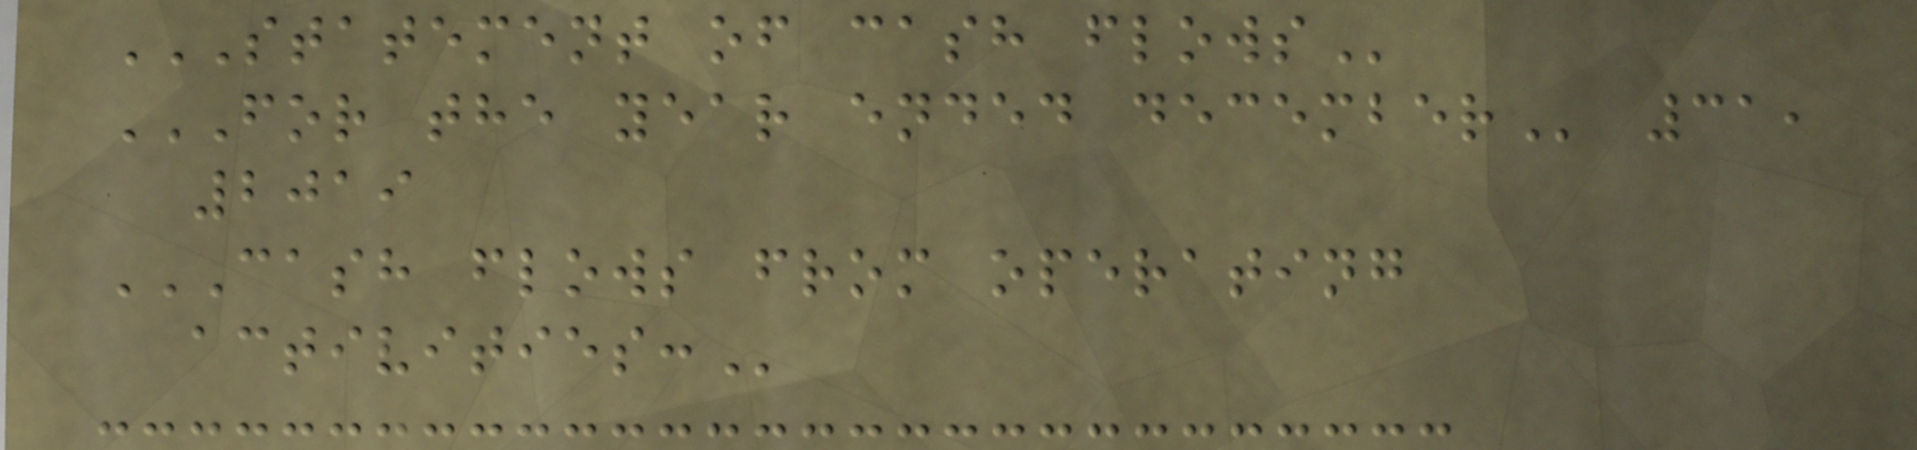STATEMENT OF CASH FLOWS
FOR THE YEAR ENDED DECEMBER 31,
2019
CASH FLOWS FROM OPERATING
ACTIVITIES:
